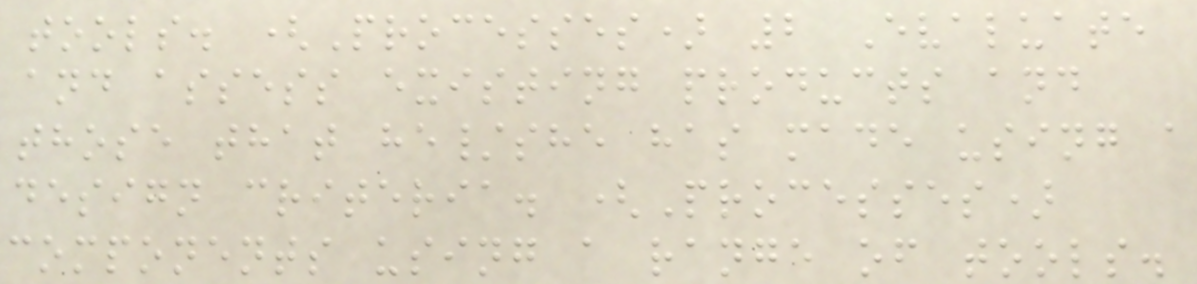tools. (Processes) 2 Evaluate
and assess existing products and
those that he/she has made using a
design criteria. (Processes)
components using a range of tools.
